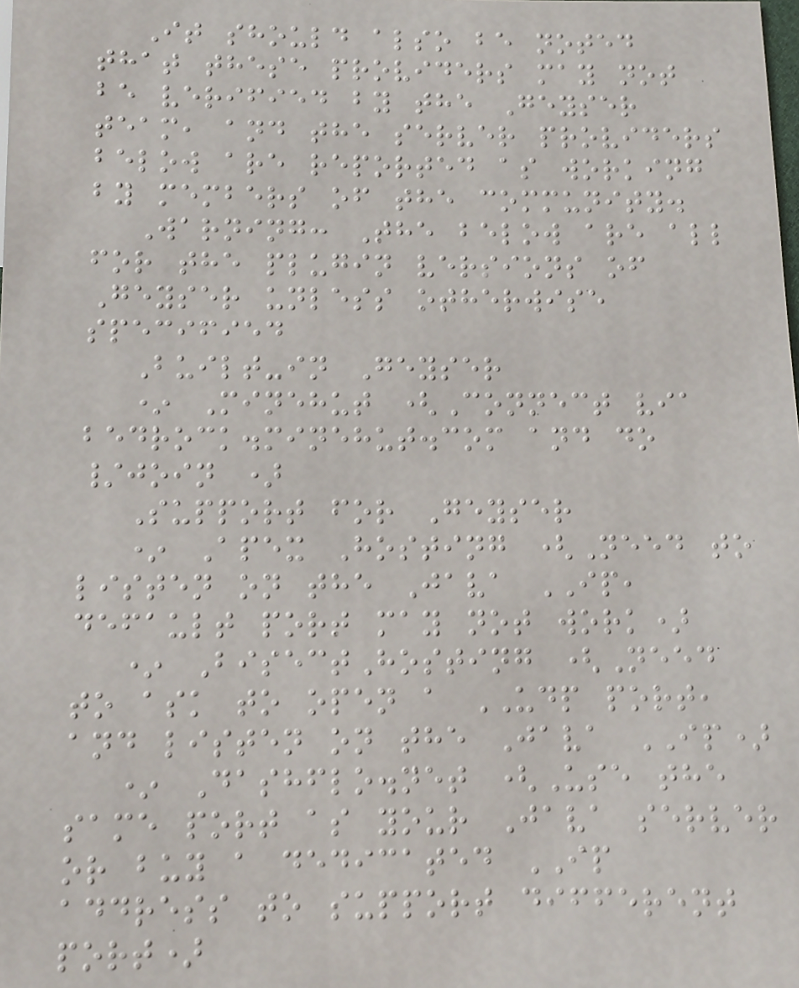It should also be noted
that these providers may not
be verified by the Geyser
team, and the server providers
below are reported as working
by members of the community.
Warning: The below are all
for the plugin versions of
Geyser unless otherwise
specified
Built-in Geyser
* Minehut (Connect via
bedrock.minehut.com and do
/join )
Support for Geyser
* Apex Hosting (Need to
listen on the Java IP,
default port may not work)
* BisectHosting (Need
to ask to open a UDP port,
and listen on the Java IP)
* Dashflo.net (Use the
same port as your Java server
or buy a dedicated IP
address to support different
port)
